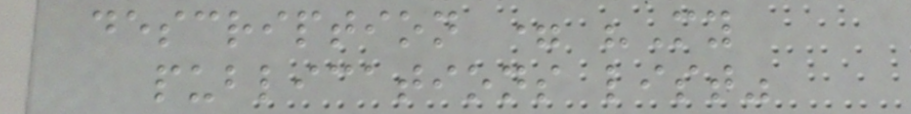description = "My
publications list"
